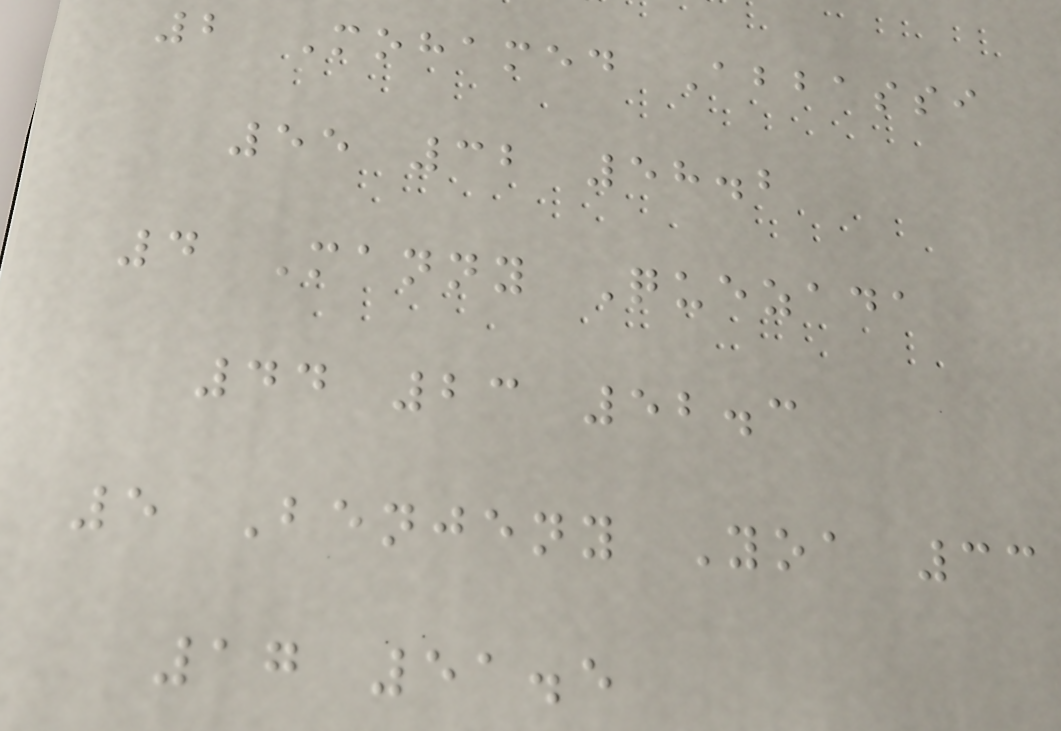2 Mohamed Abbassi
55 32 58.2
4 Manny Quezada
44 23 52.3
5 Benjeny Yoa 33
17 51.5
